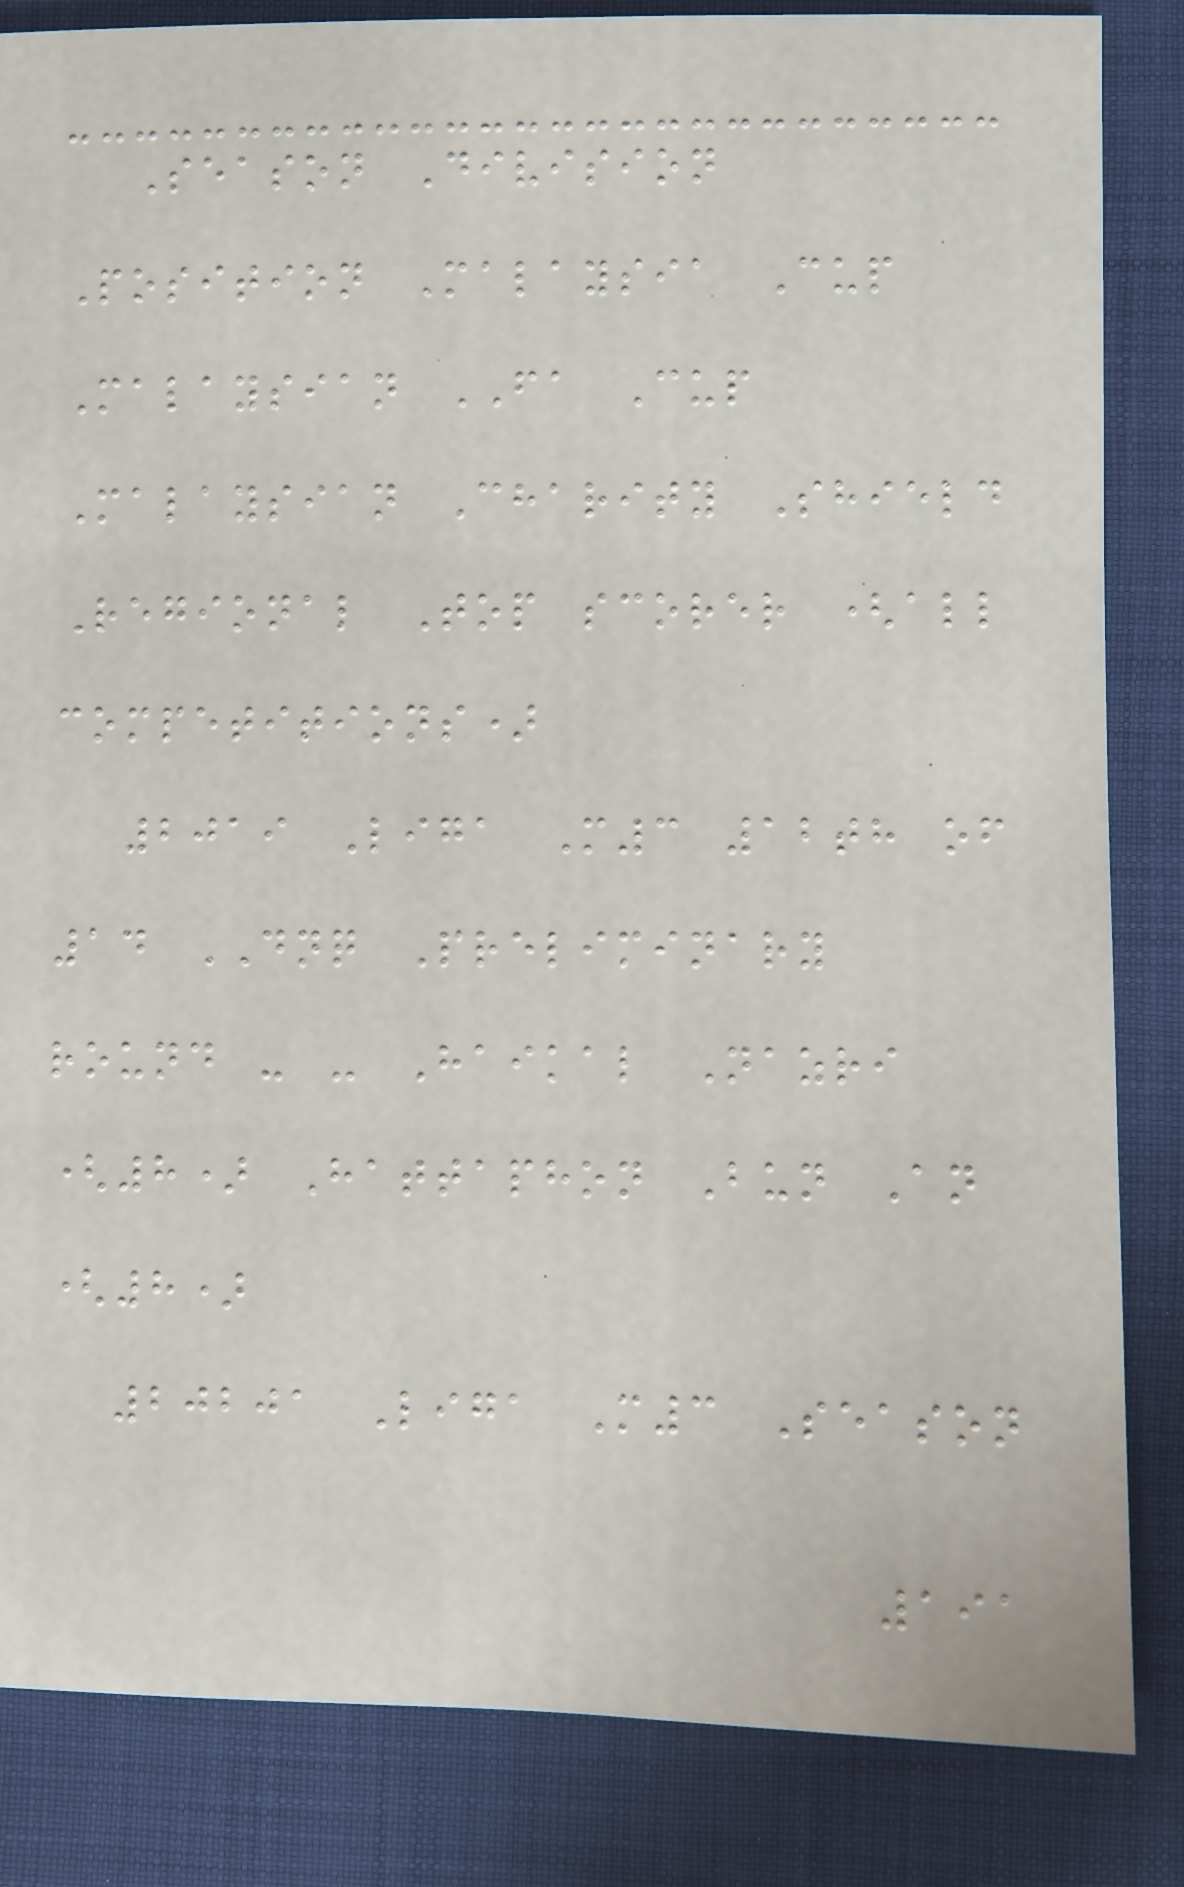Season Division
Position Malaysia Cup
Malaysian FA Cup
Malaysian Charity Shield
Regional Top scorer (all
competitions)
2019 Liga M3 12th of
14 DNQ Preliminary
round - - Haikal Nazri
(8) Hattaphon Bun An
(8)
20201 Liga M3 Season
191
